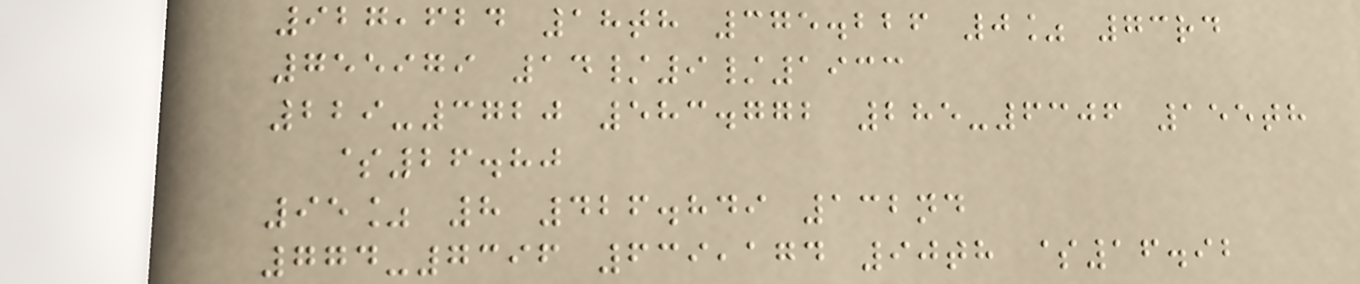927,624 18th 375.226 0% 73rd
755979 14/9/1933
229-3720 583.772 285-6306 155th
$26.80
95% 8 426.849 132nd
774-7396 639,174 90th $16.92
